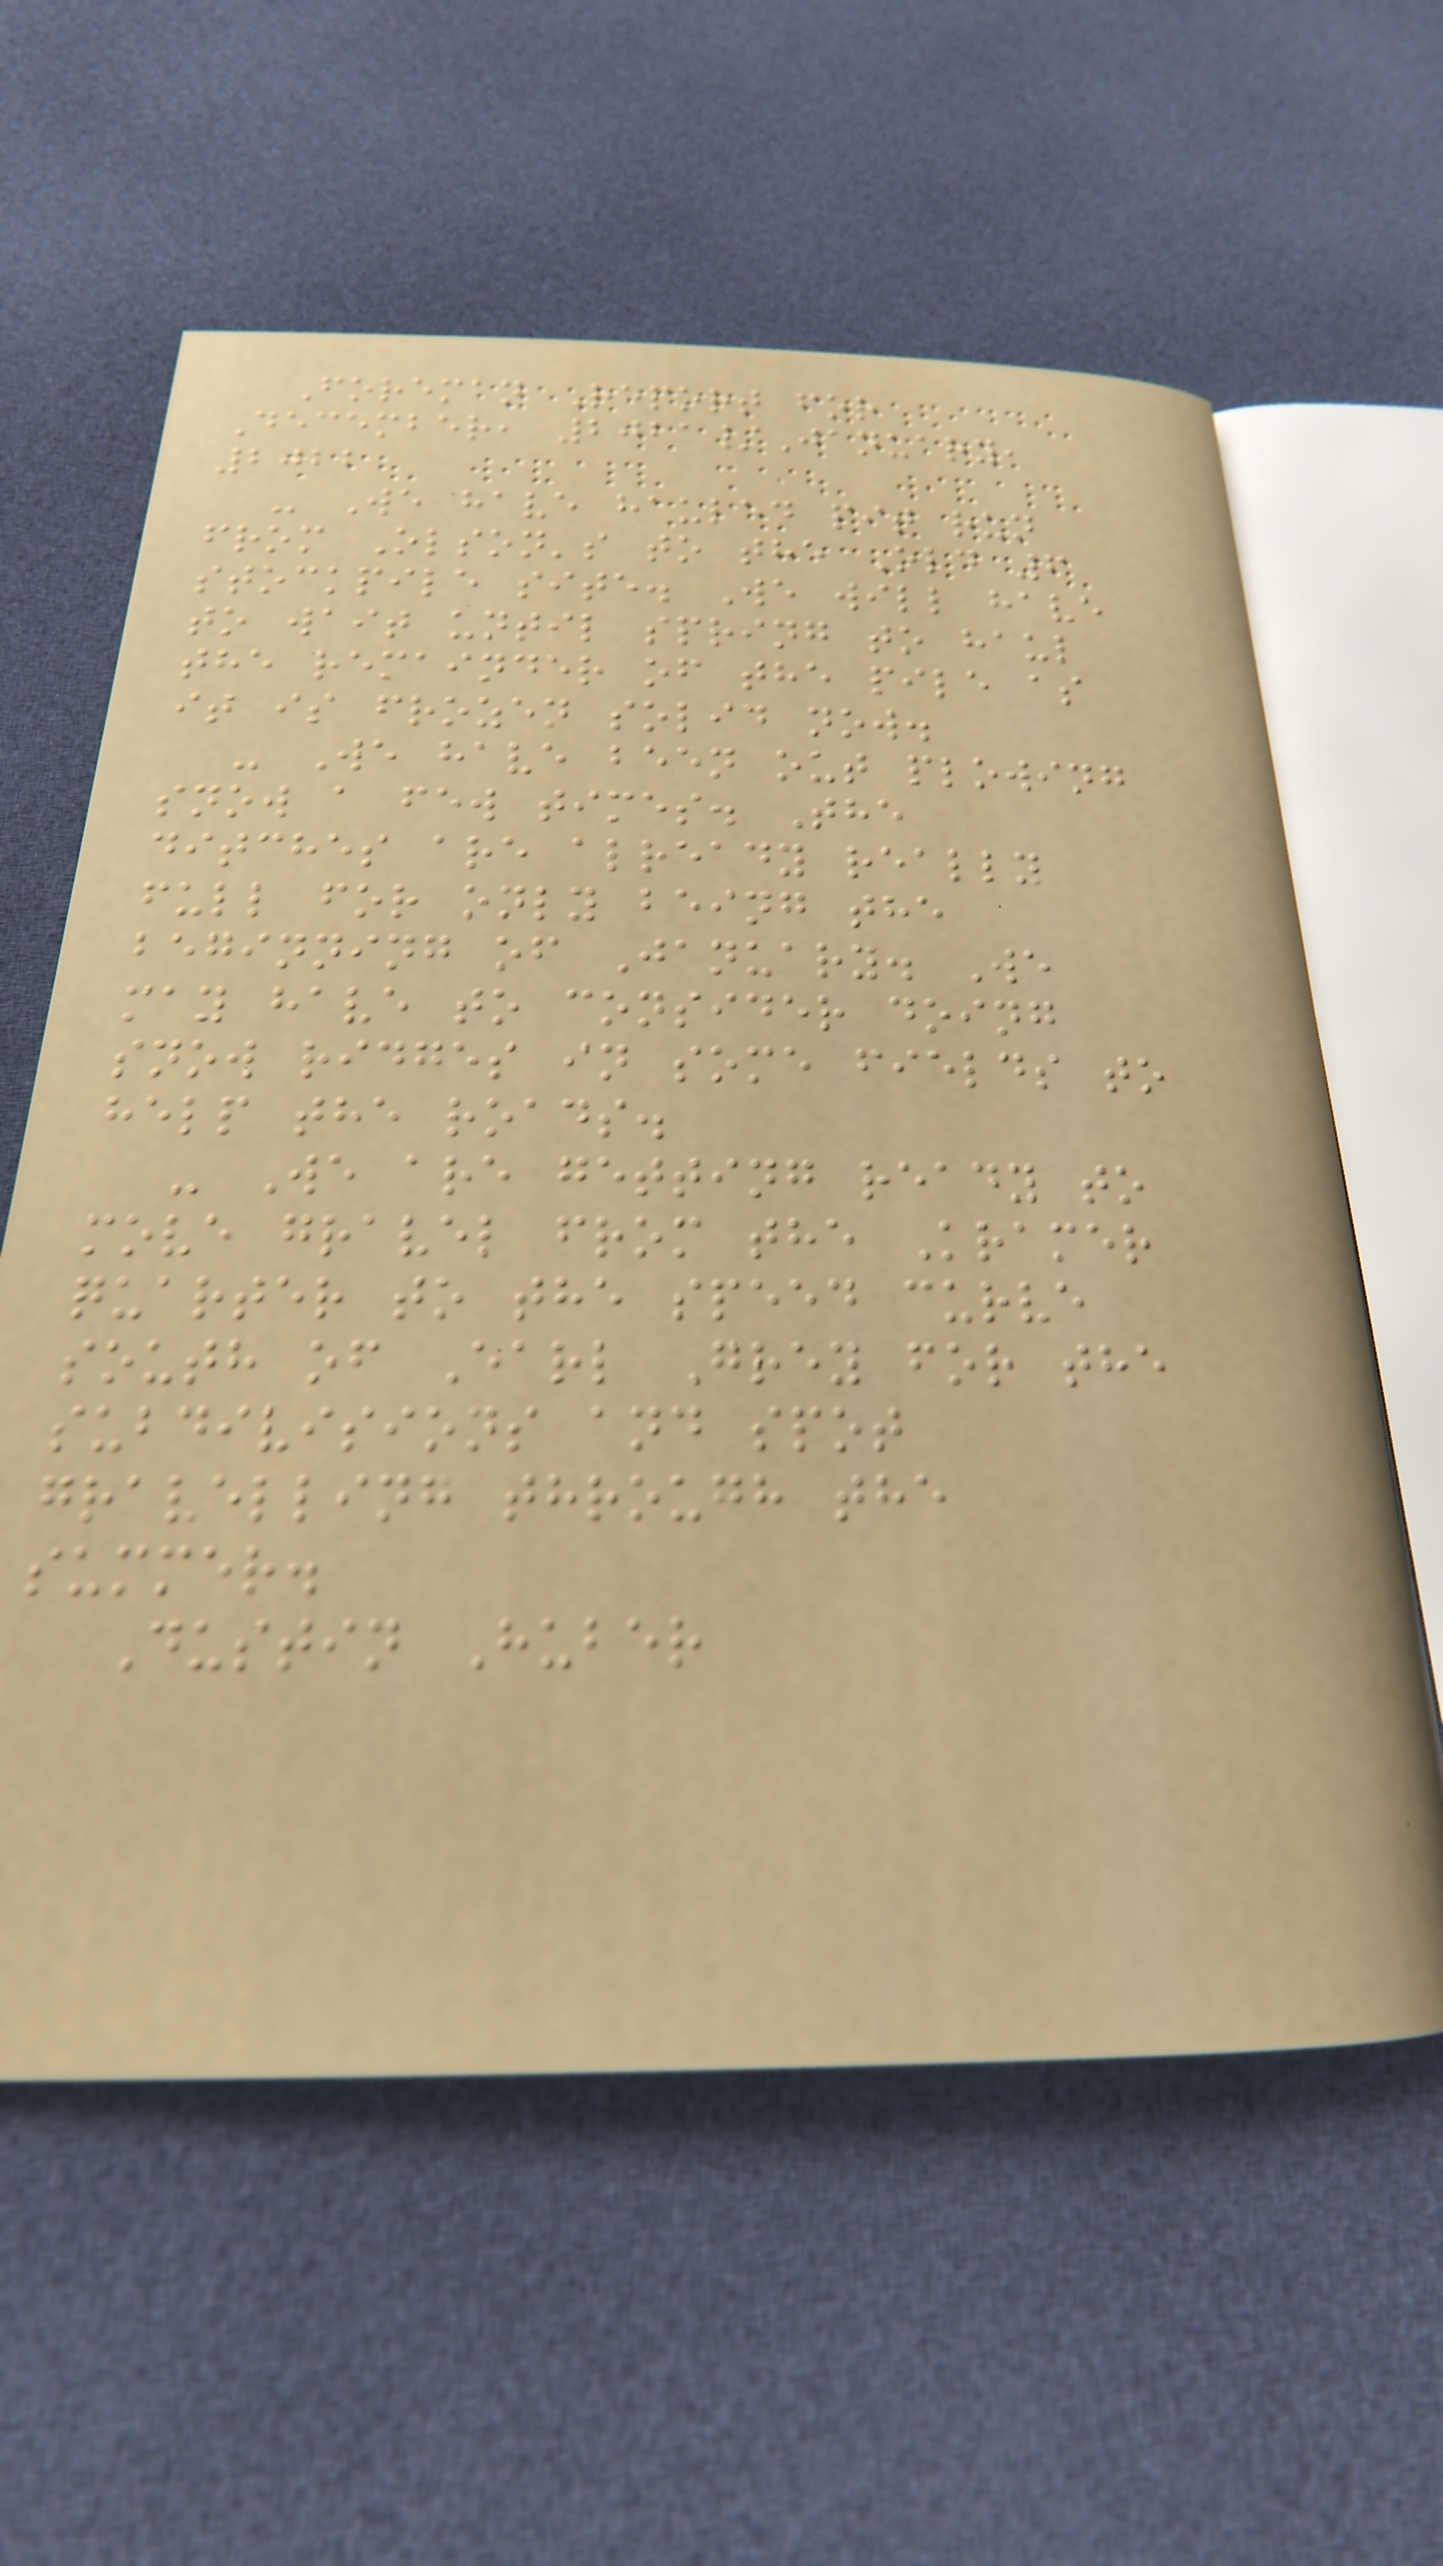Foreman Report for
December, 2021/January,
2022
- We have hauled pit run
from Olson's to the Old 6
stockpile site. We will have
to wait until spring to haul
the remainder of the pile as
it is frozen solid now.
- We have been out plowing
snow a few times. The
ditches are already really
full for only being the
beginning of January. We
may have to consider doing
snow ridges in some fields to
help the roads.
- We are getting ready to
move gravel from the Kramer
quarter to the speed curve
south of Earl Grey for the
subdivisions and spot
gravelling through the
summer.
Dustin Huber
